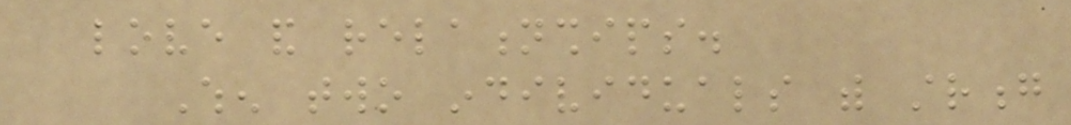love and relationships.
When two individuals with strong
